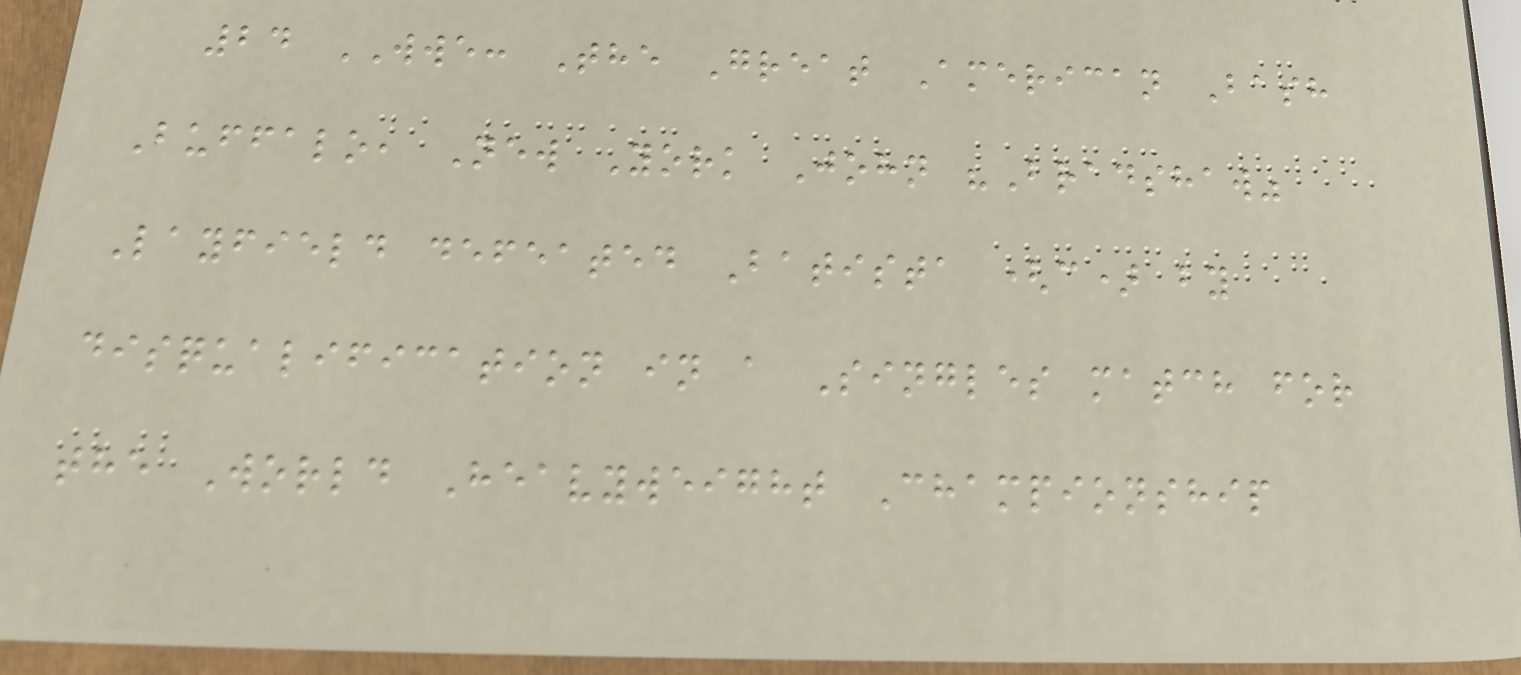24 WWE: The Great American Bash
Buffalo, New York John "Bradshaw"
Layfield defeated Batista (c) by
disqualification in a Singles match for
the World Heavyweight Championship
